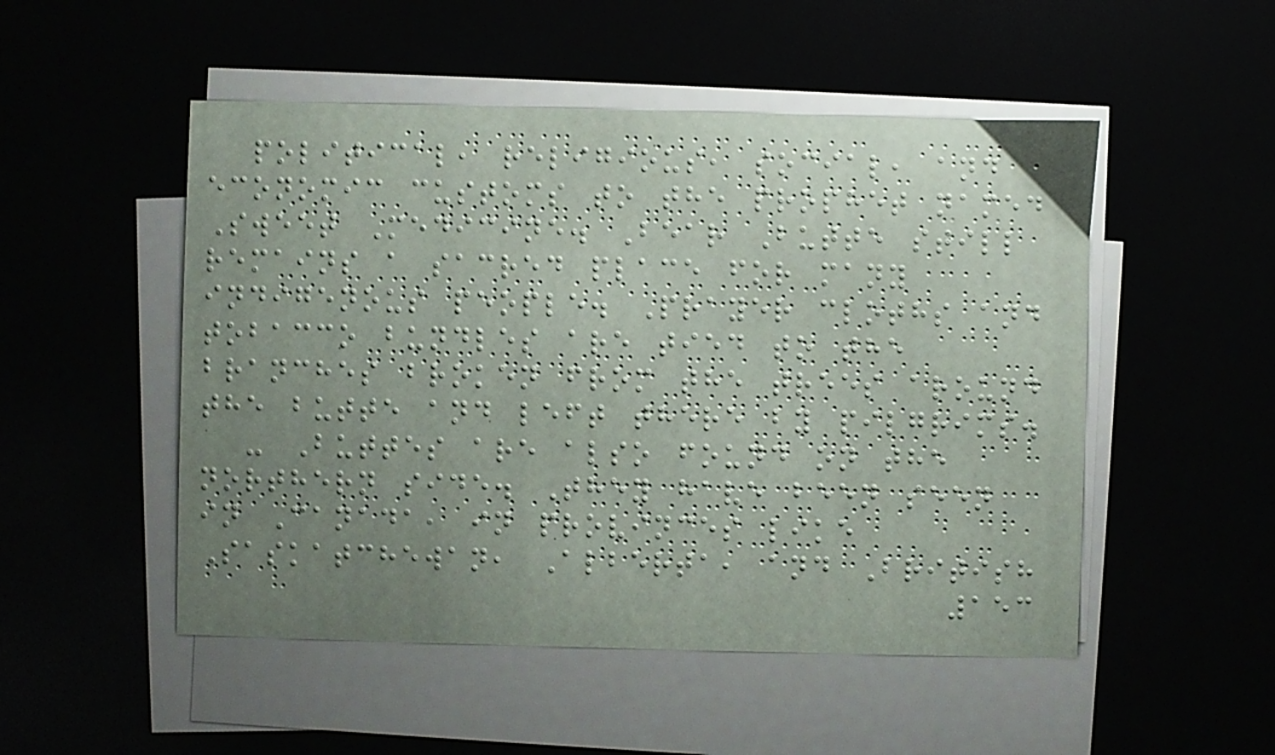political, religious, social, and
economic customs to the prophet named
Sweet Medicine. Bear Butte still
remains a sacred place for many
indigenous people. Prayer cloths and
tobacco bundles are tied to the
branches broken from the trees around
the butte and left there by pilgrims.
- Buttes are also found on the
northern side. They have been seen
in Canada, in provinces like
Saskatchewan, Alberta, and British
153
